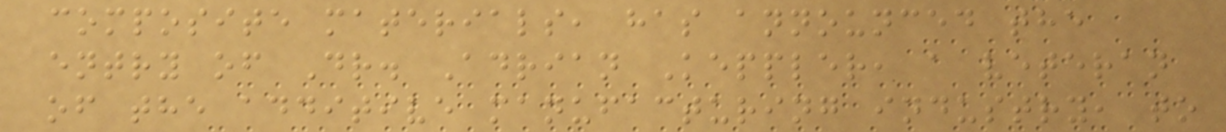composite materials, has announced the
entry of Dr. Adrian Keppler, a veteran
of the additive manufacturing industry, to
